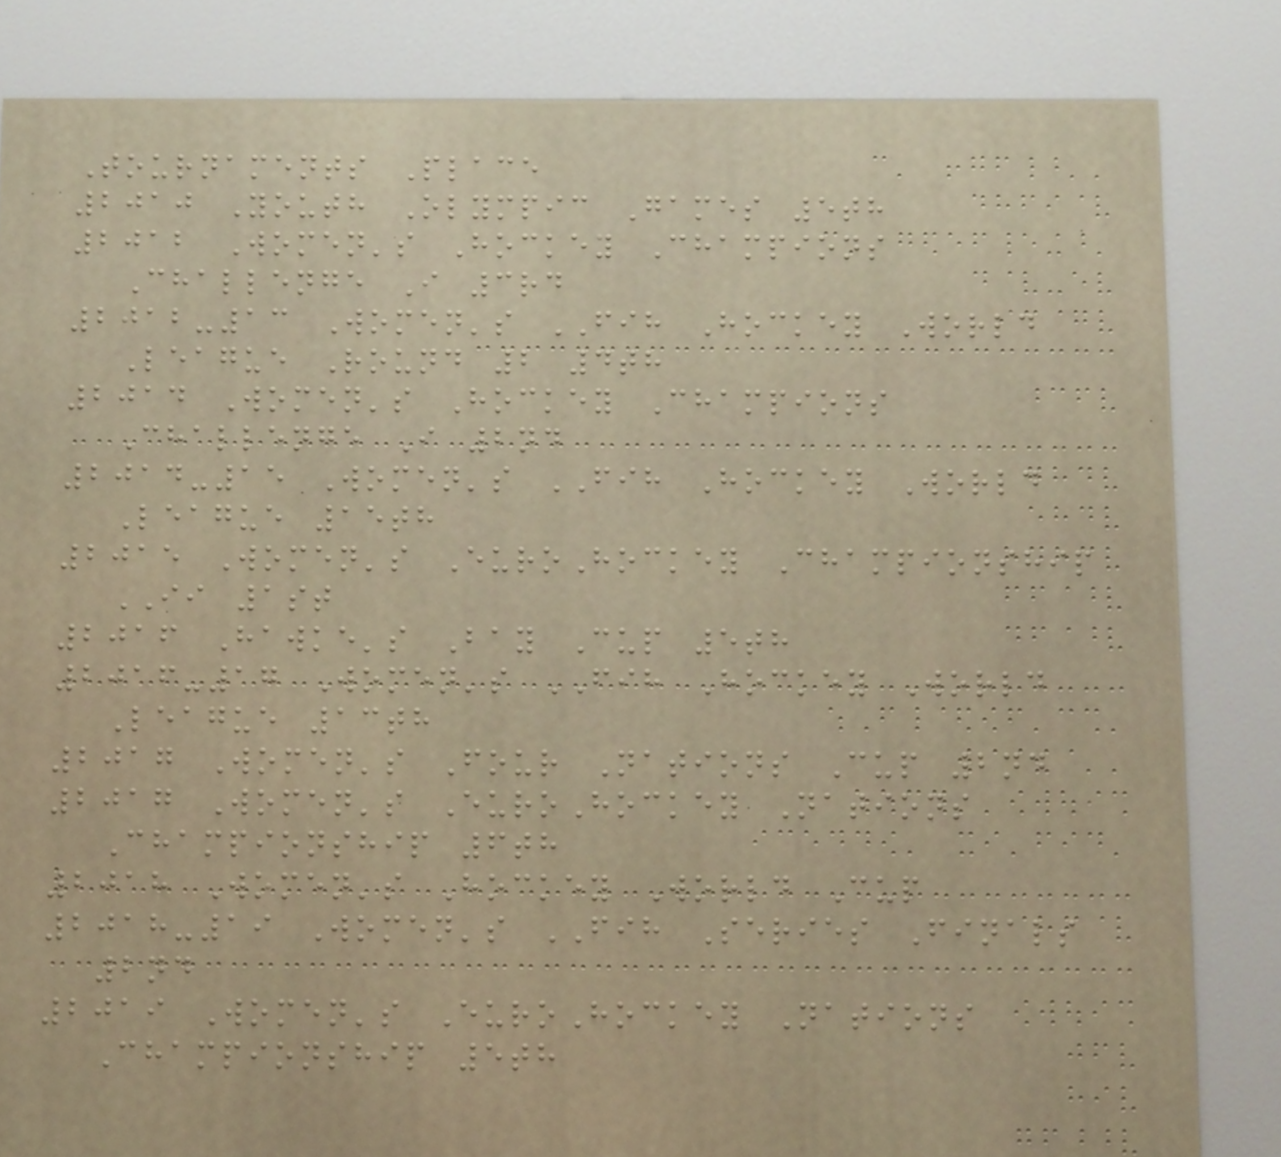Tournaments Place
2010 Youth Olympic Games 5th
2012 Women's Hockey Champions
Challenge I 3rd
2012-13 Women's FIH Hockey World
League Round 2 4th
2014 Women's Hockey Champions
Challenge I 2nd
2014-15 Women's FIH Hockey World
League 15th
2015 Women's EuroHockey Championship
II 1st
2016 Hawke's Bay Cup 5th
2016-17 Women's FIH Hockey World
League 13th
2017 Women's Four Nations Cup 2nd
2017 Women's EuroHockey Nations
Championship 6th
2018 Women's Hockey World Cup
2018-19 Women's FIH Series Finals
2nd
2019 Women's EuroHockey Nations
Championship 5th
